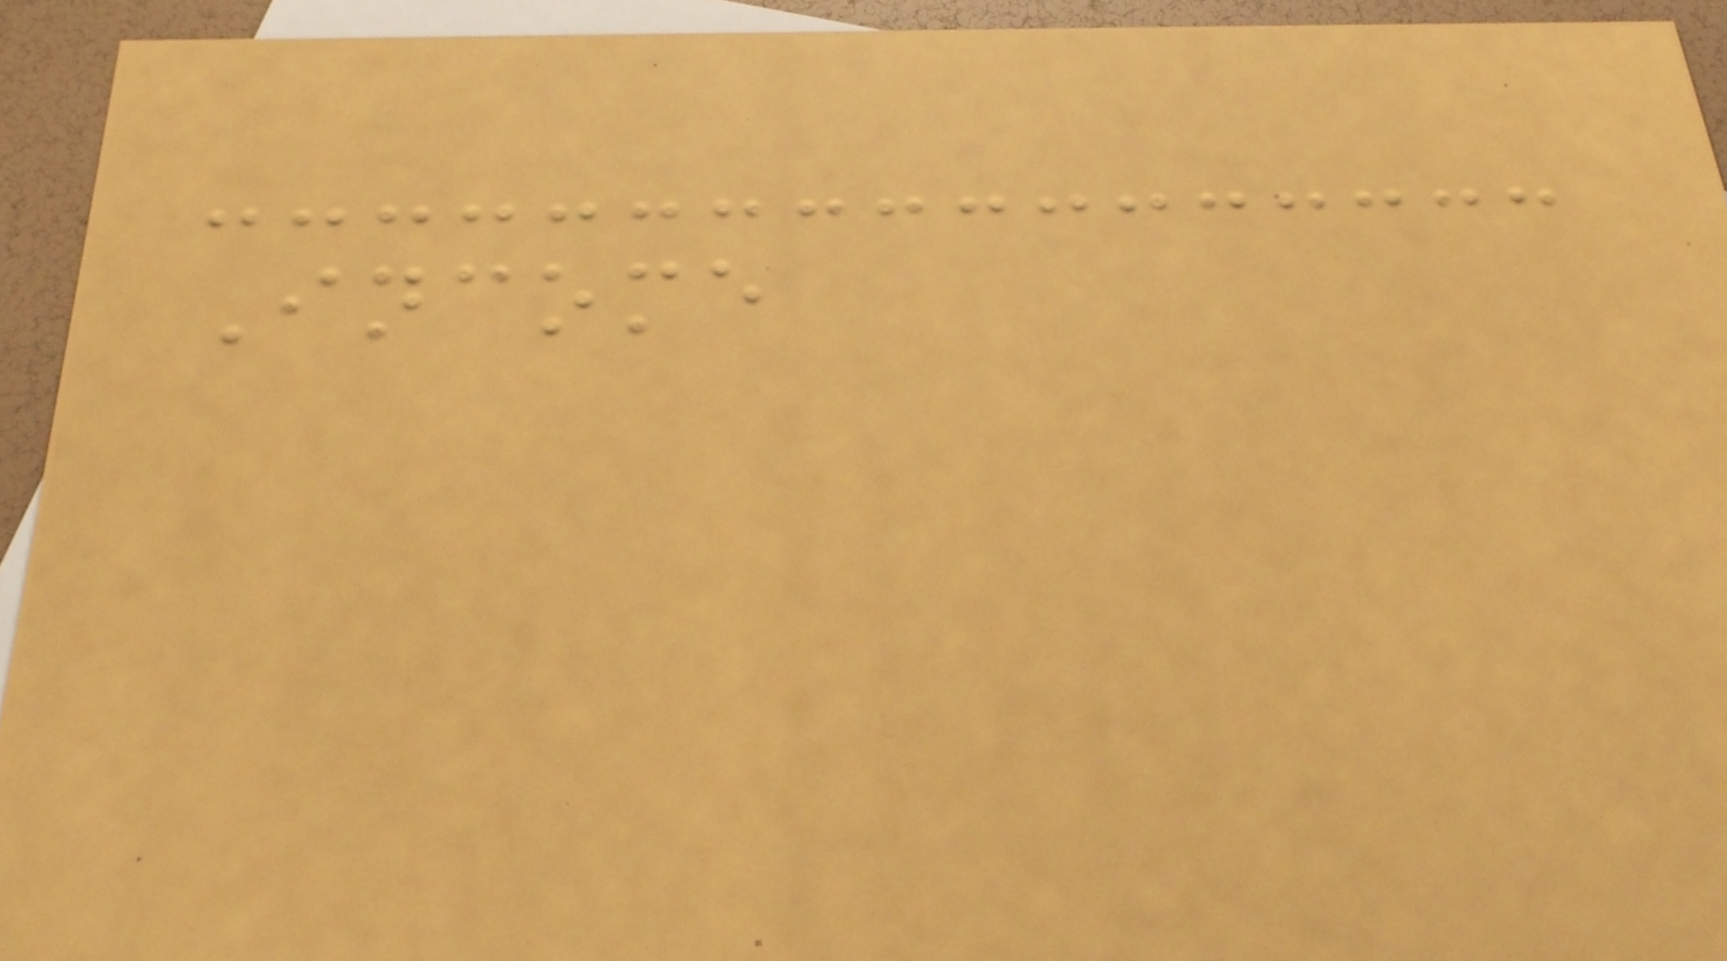Income
